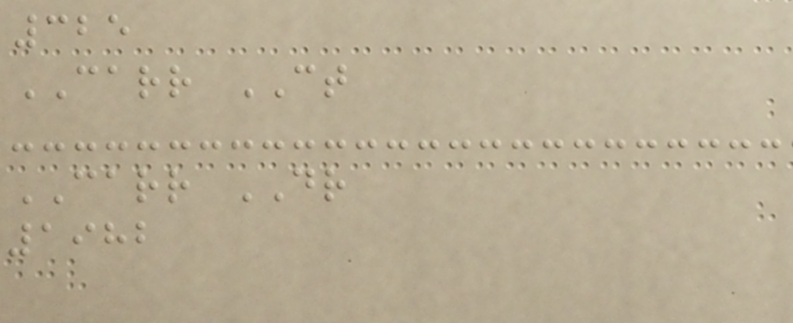325
CARR CT
CARR DR
1982
